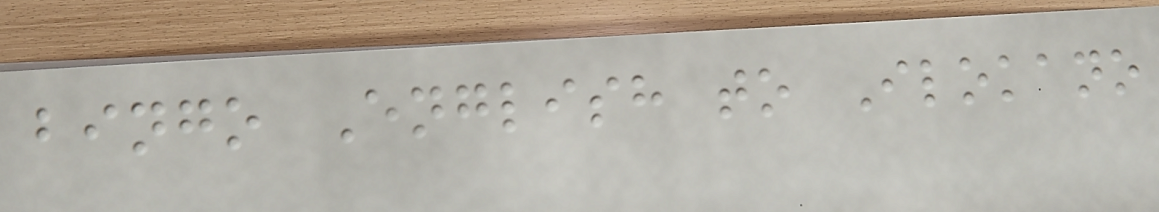bingo English to Ilokano
